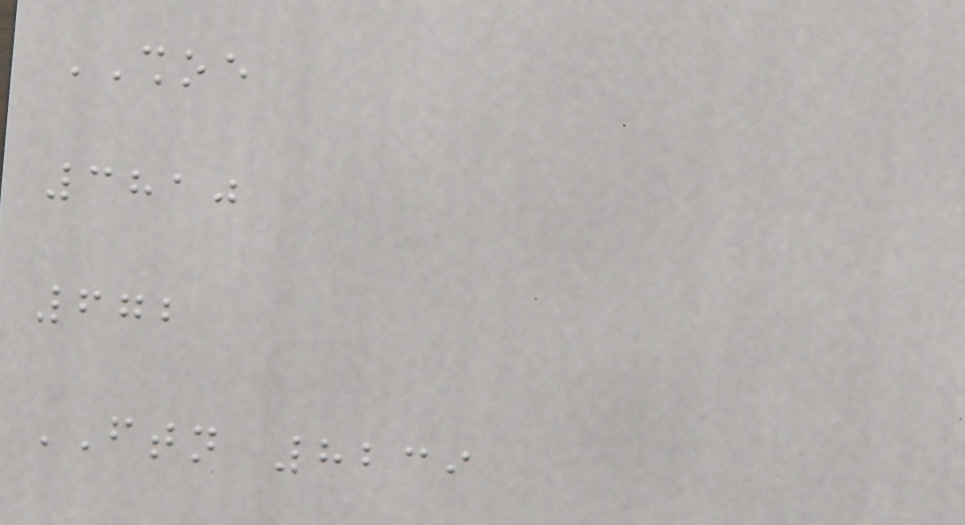SHOE
3810
672
FTN 8239
